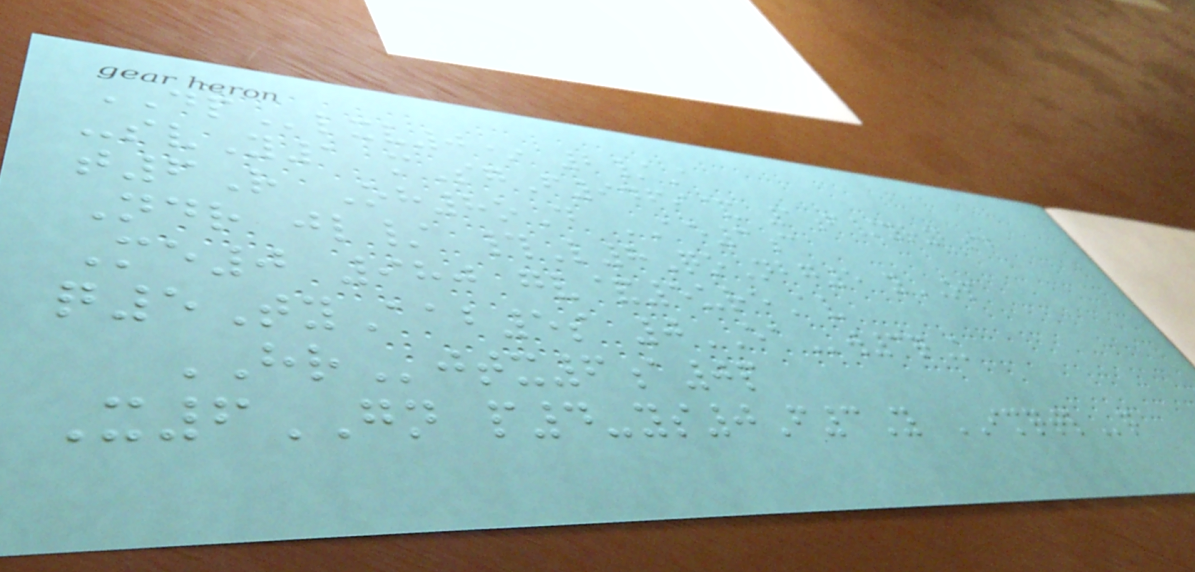DPlxv0* 2/A
-svY1 mSgF9469& 1f/yr2cb
t6R Oh8oD AE3c
Ndr jl/ #L8QoNbg5 yOP
Me0 980 gv&5ureAv
q5TyAab5s 0EAw3qK
HRjtx6a0p
X6GN p4-ys0F3Y IMQTLq
